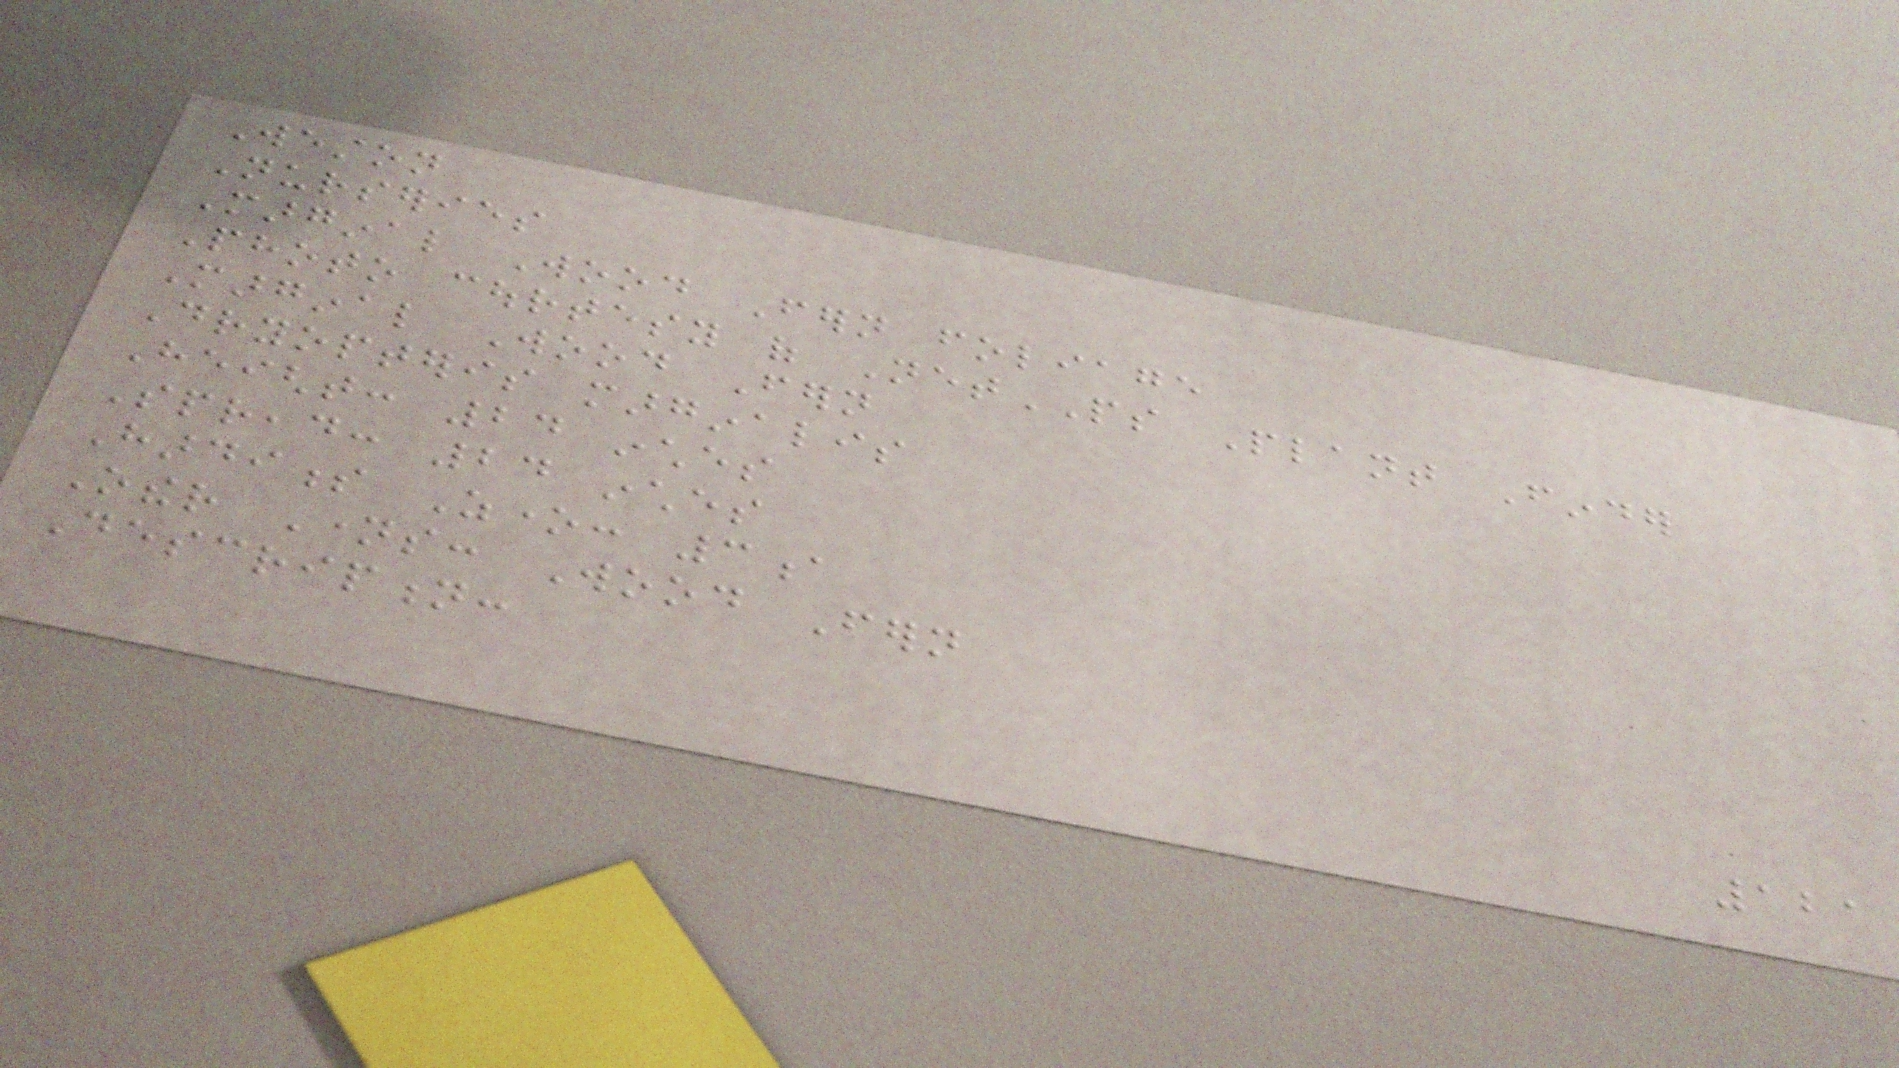Weston
Nurseries
Marginal Wood Fern foliage
Photo courtesy of NetPS Plant Finder
Marginal Wood Fern
Dryopteris marginalis
Height: 24 inches
Spread: 24 inches
Hardiness Zone: 3a
Other Names: Wood Fern
Description:
121
